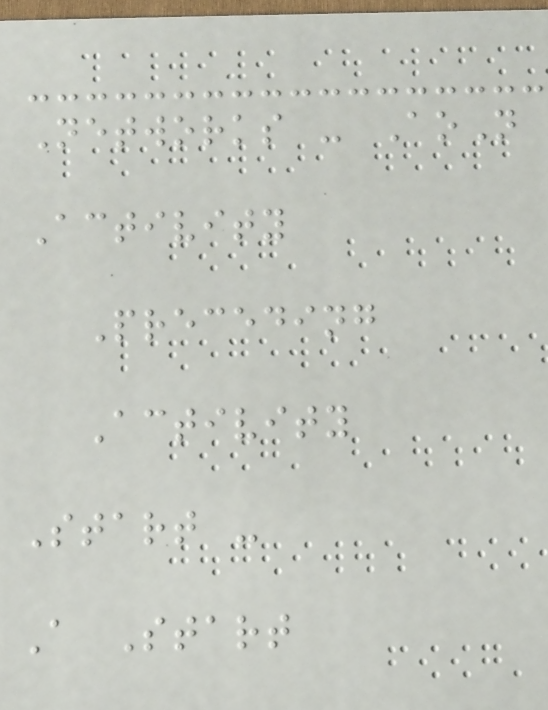Networks - AoN
Activity
Preceding
Activity
Start -
A Start
